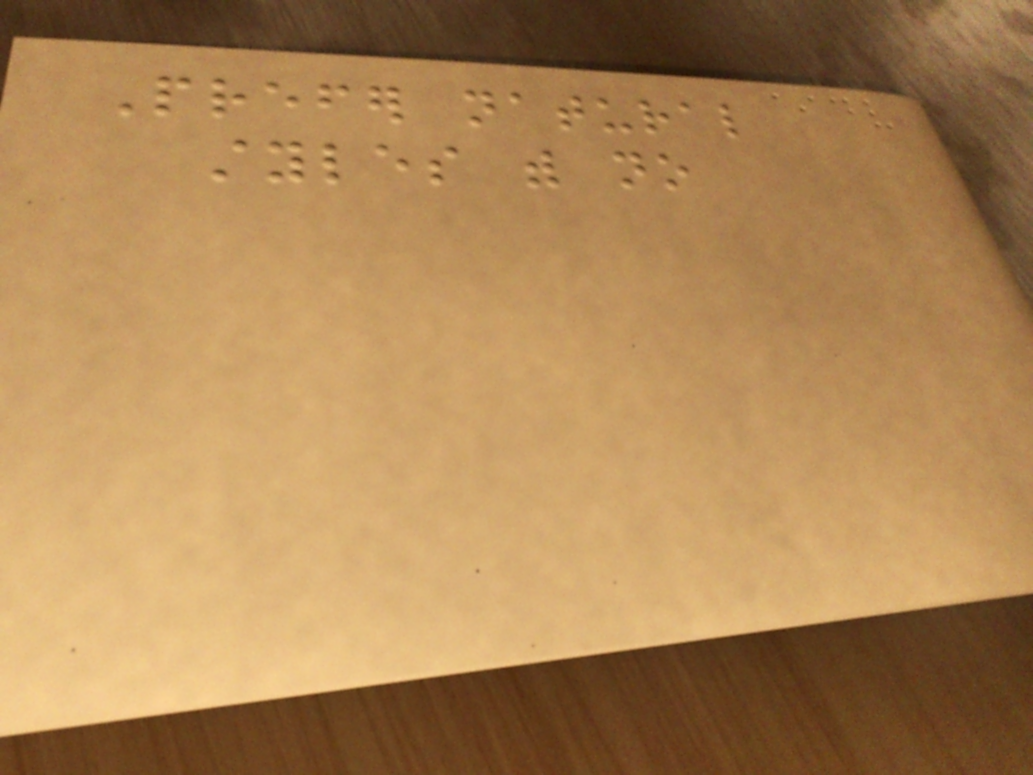Prefer natural
styles with no
